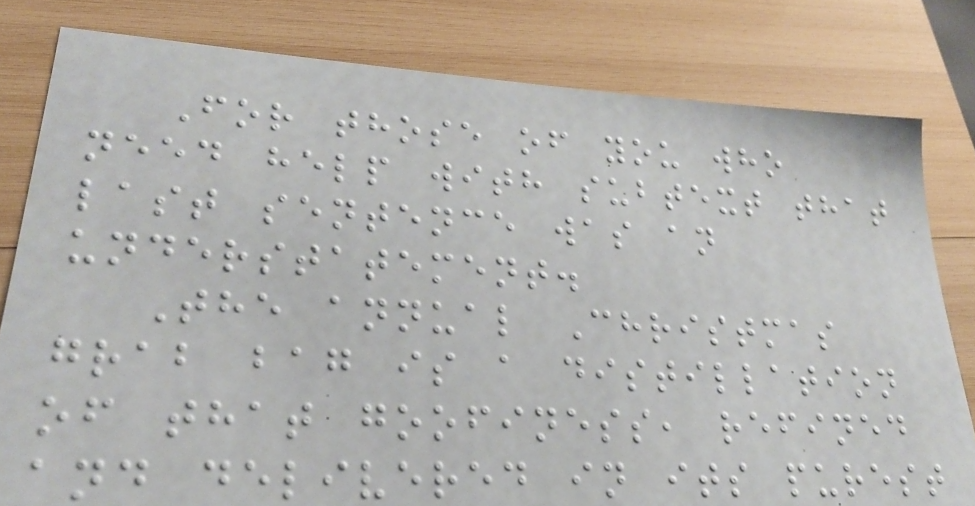For those of you who
need help with subtext that
last sentence was an
understatement.
The annual Christmas
grab bag is a distillation
of that goofiness, refined
and delivered in its purest
